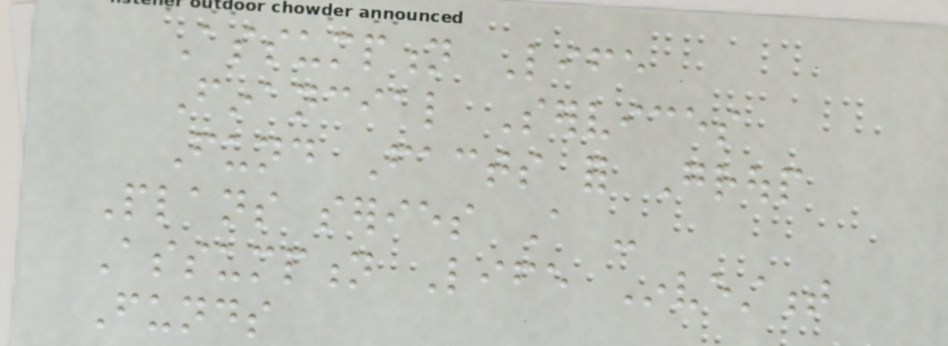Assumption Life
Financial Services
Fund Facts for Group
Plans series A -
Assumption Life Investment
Funds
